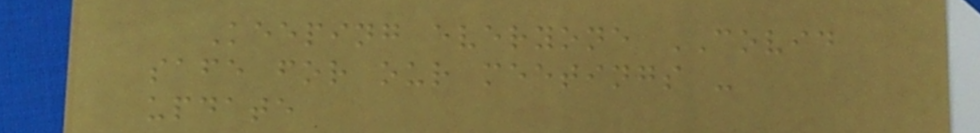Keeping everyone COVID
safe for our meetings -
update
